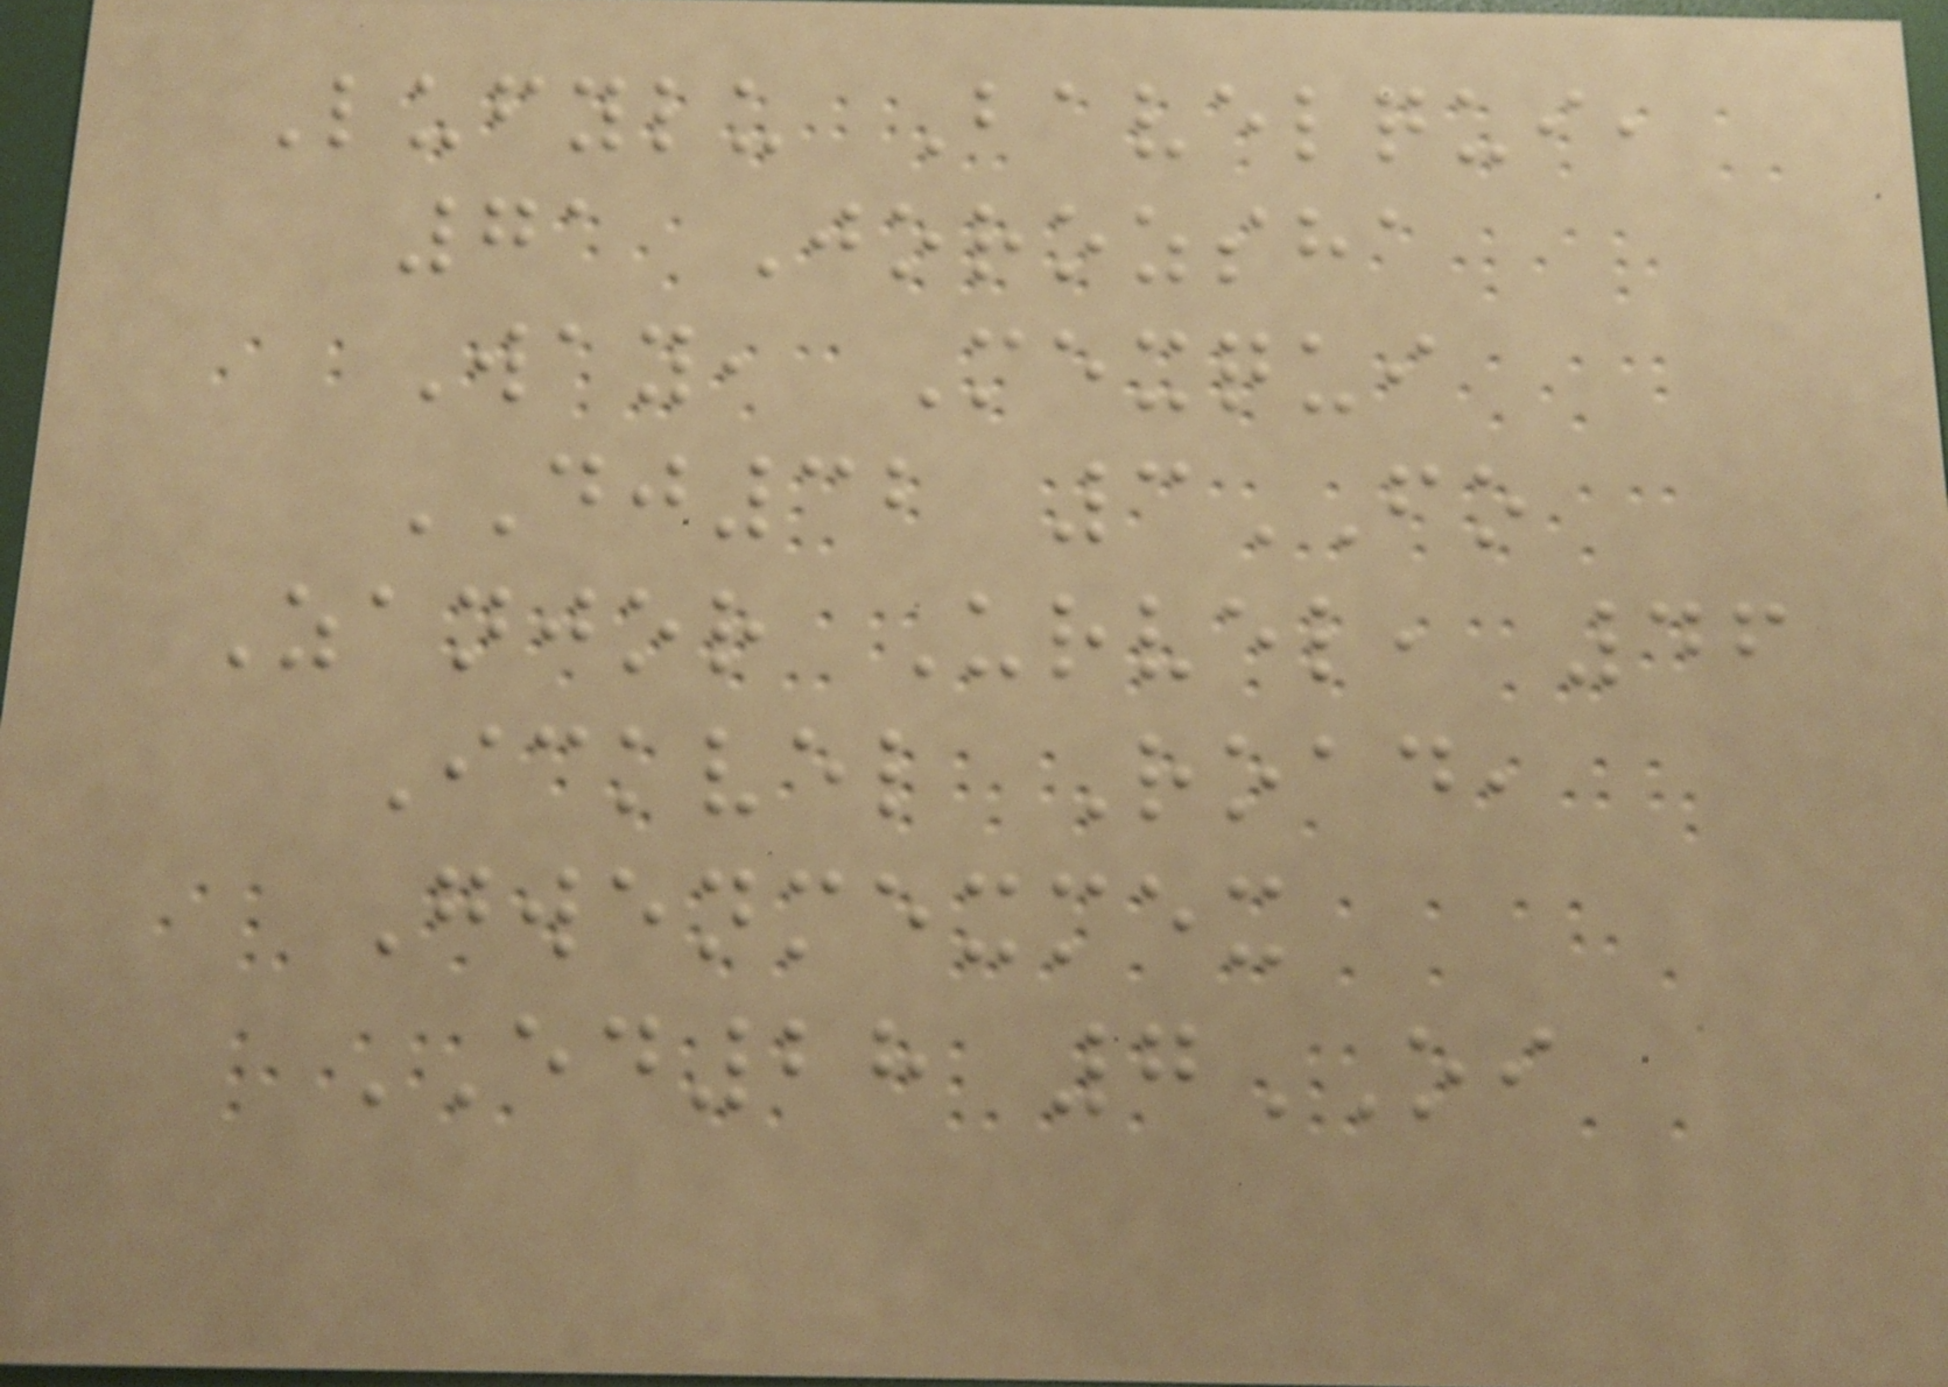Lufylu Bavelqui,
71 Jorozsha
Way, Mexqui
DJ32 3FO
Zanjor Urvel, 46
Ickvel Road,
Gwenmexmex
ED28 7OI
